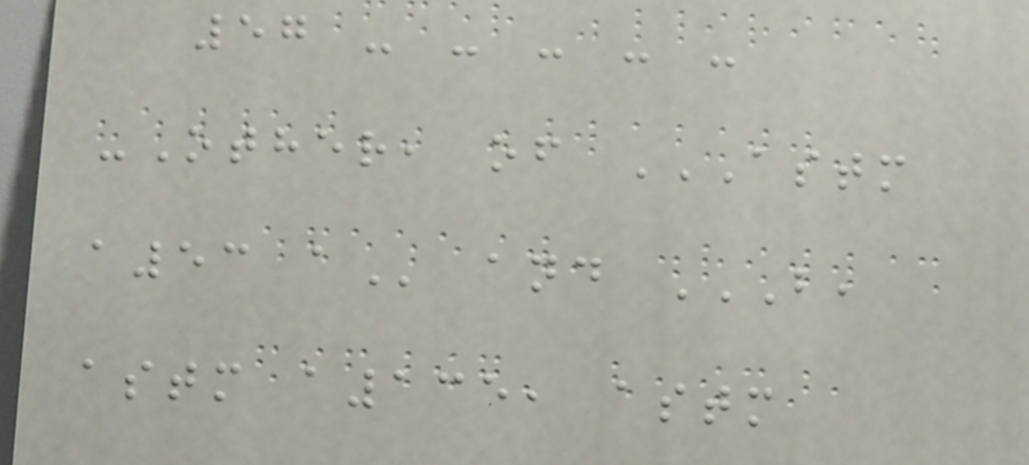57 - - - - -
-Other, of ASTM
A53 A and B,
ASTM A135, ASTM
